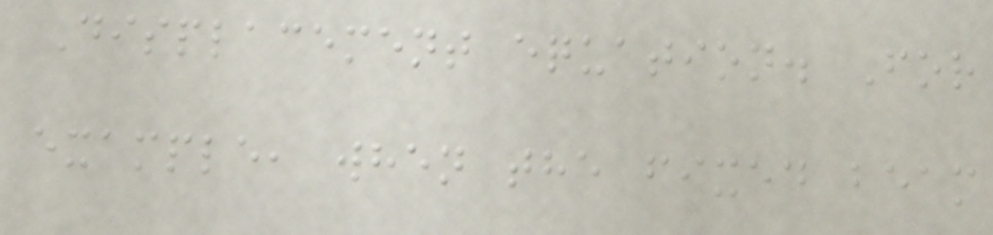Displacement equation. For
example, when the fixed beam
